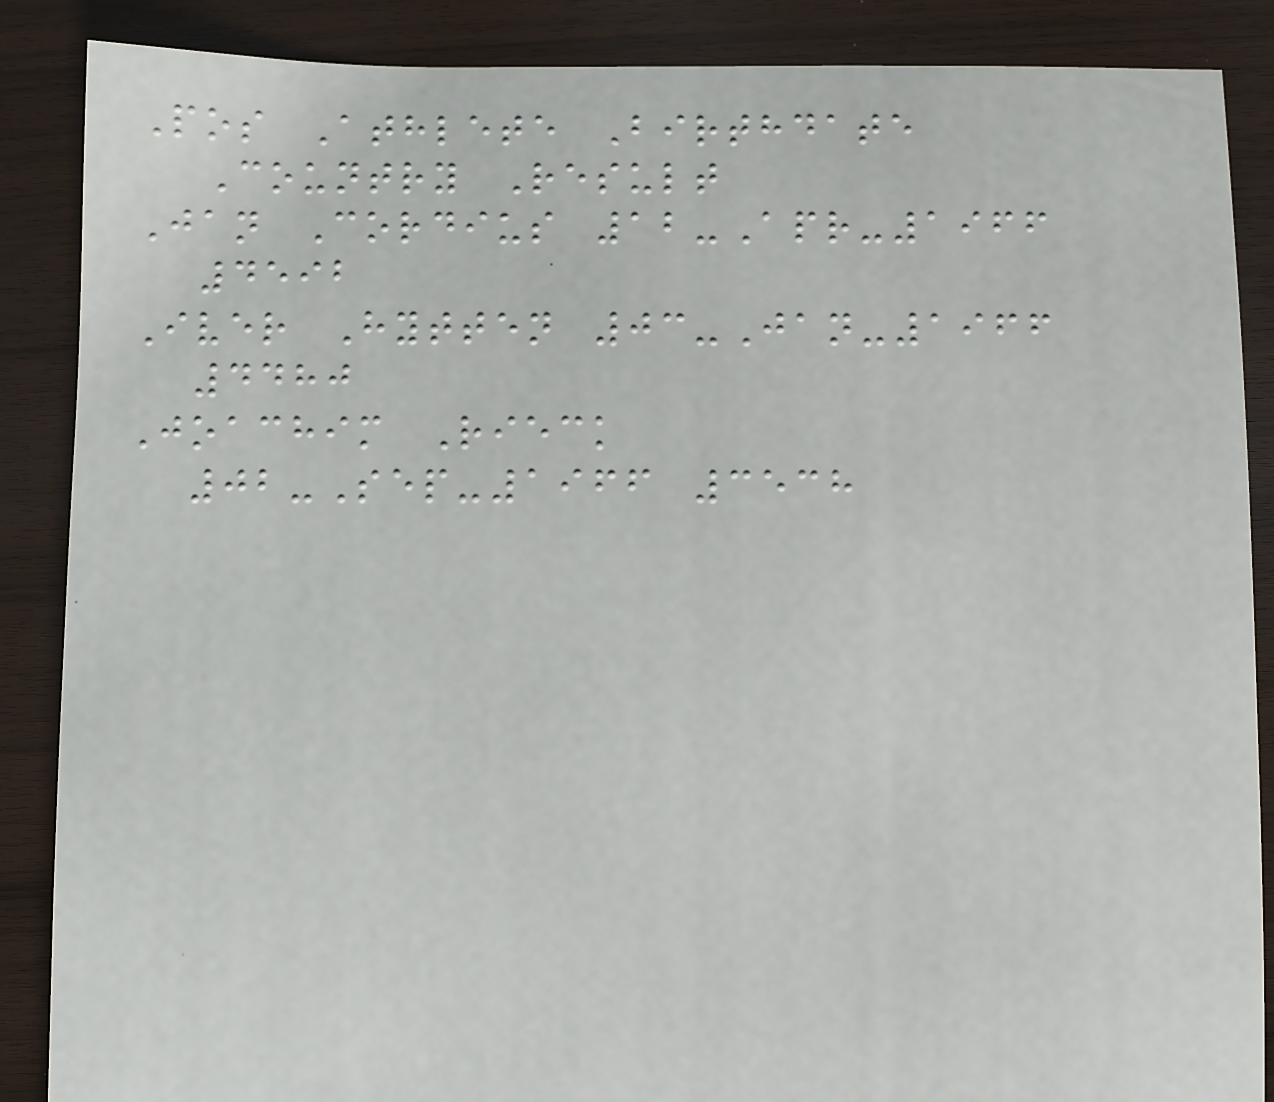Pos Athlete Birthdate
Country Result
Jan Cordius 12-Apr-1966
4592
Iver Hytten 03-Jan-1966
4480
Joachim Rieck
02-Sep-1966 3538
